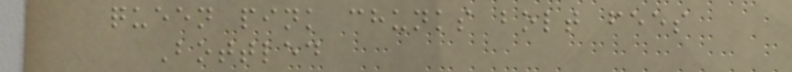queen pink chunks bolt fees
Bottled
